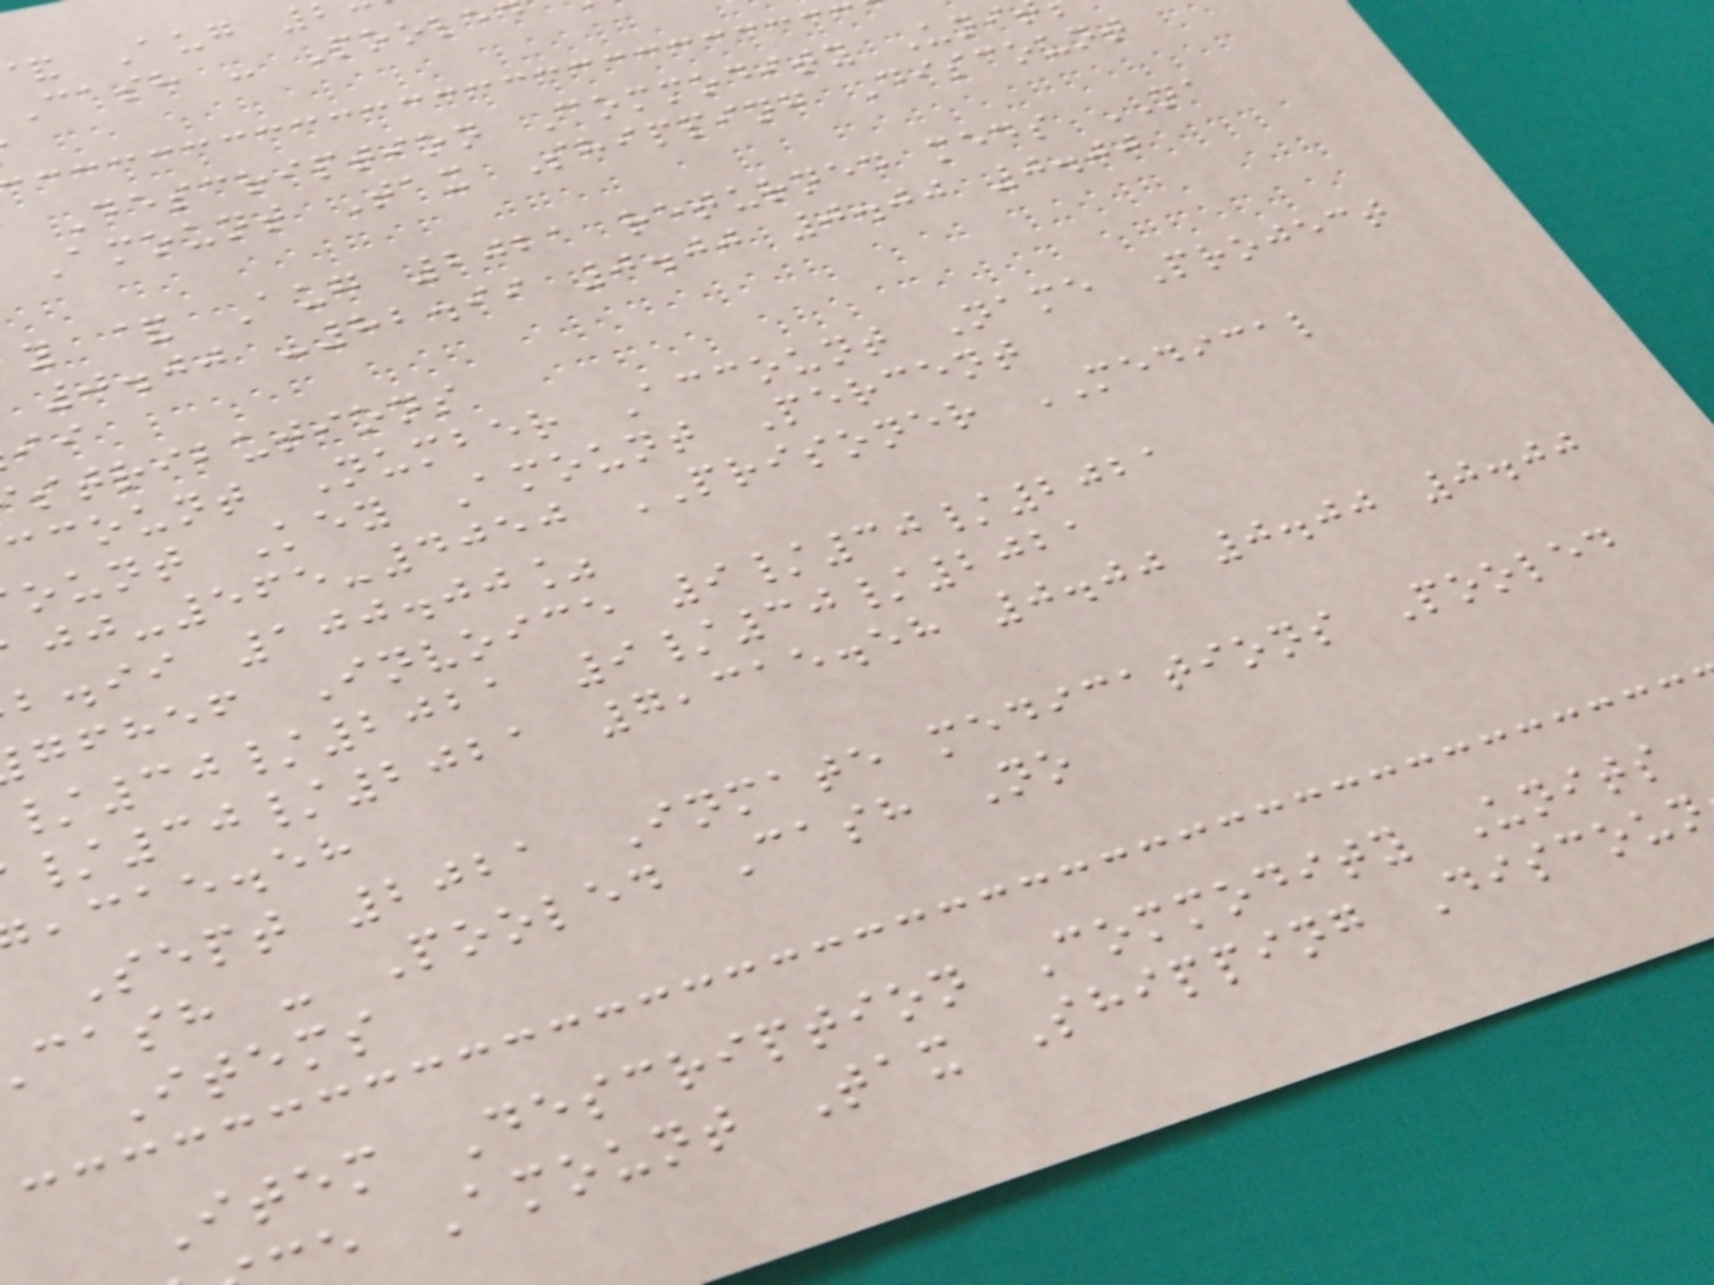Cash - Poole
Description Commodity Uni
Amount Tax Shipping Discount
y & Aug 2021 returned meds NA
0.00 -82.99 0.00 0.00 0.00
stributions
ccount Number Account Name Project
ount Key Amount Percent
-565-4050 PRISONER MEDICAL
b.ii 100.00%
gfhef Invoice 9/30/2021
/30/2021 9/30/2021
/30/2021 7,315.58 0.00 0.00 0.00
,cae.eh
Sept 2021 Inmate medications Pooled
cash - Pooled Cash No
Items
Item Description Commodity Units
e Amount Tax Shipping Discoun
